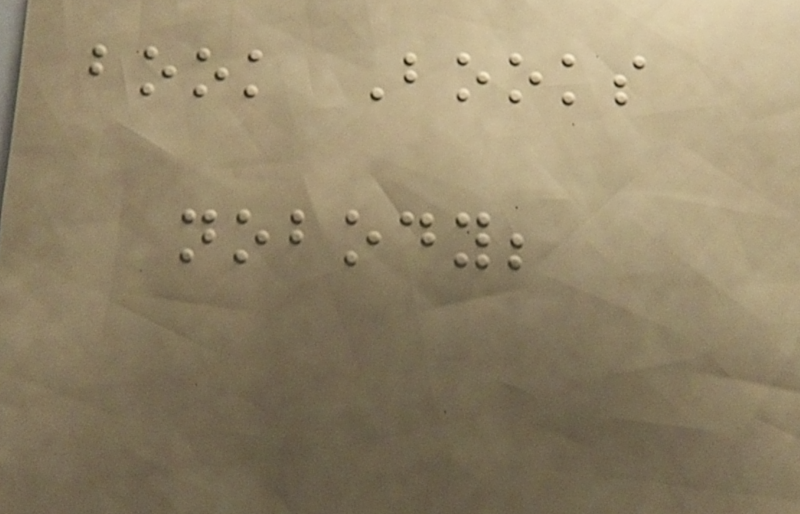book Books
nobody;
